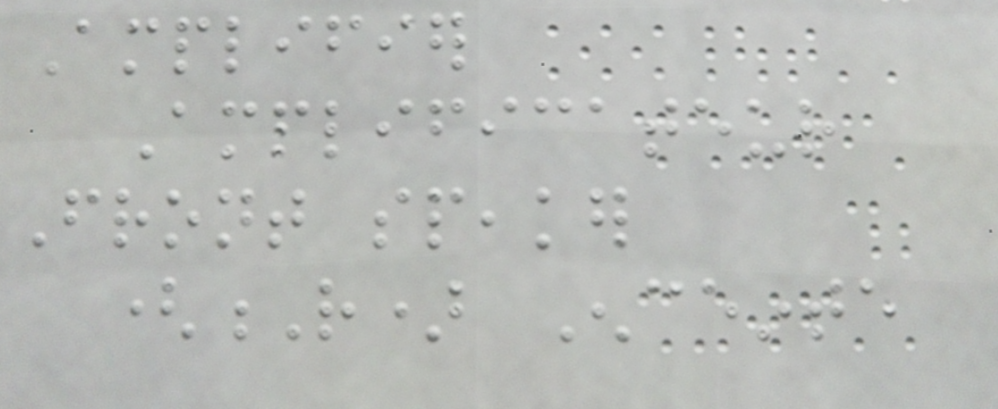Amplifier
Amplificateur
Front speaker
(R) Enceinte
